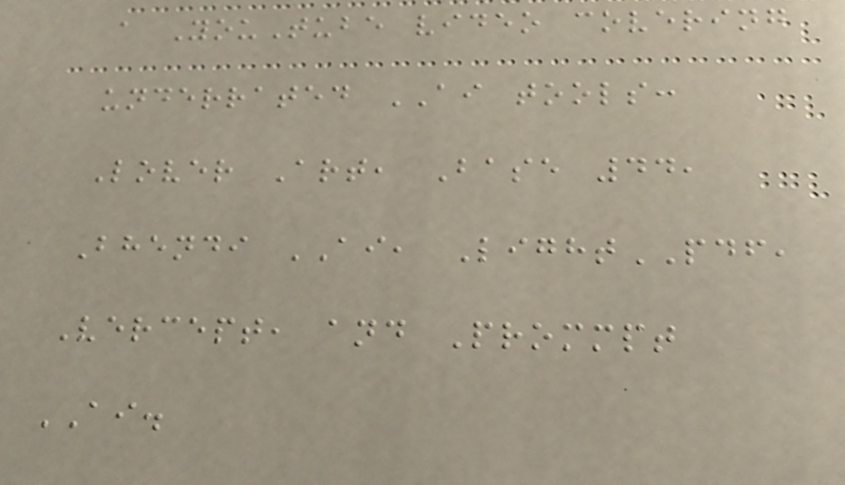a YouTube video covering
underrated AI tools:
Lover Art, Base 44,
Bhendi AI, LightPDF,
Vercept, and Prommpt
AI.
